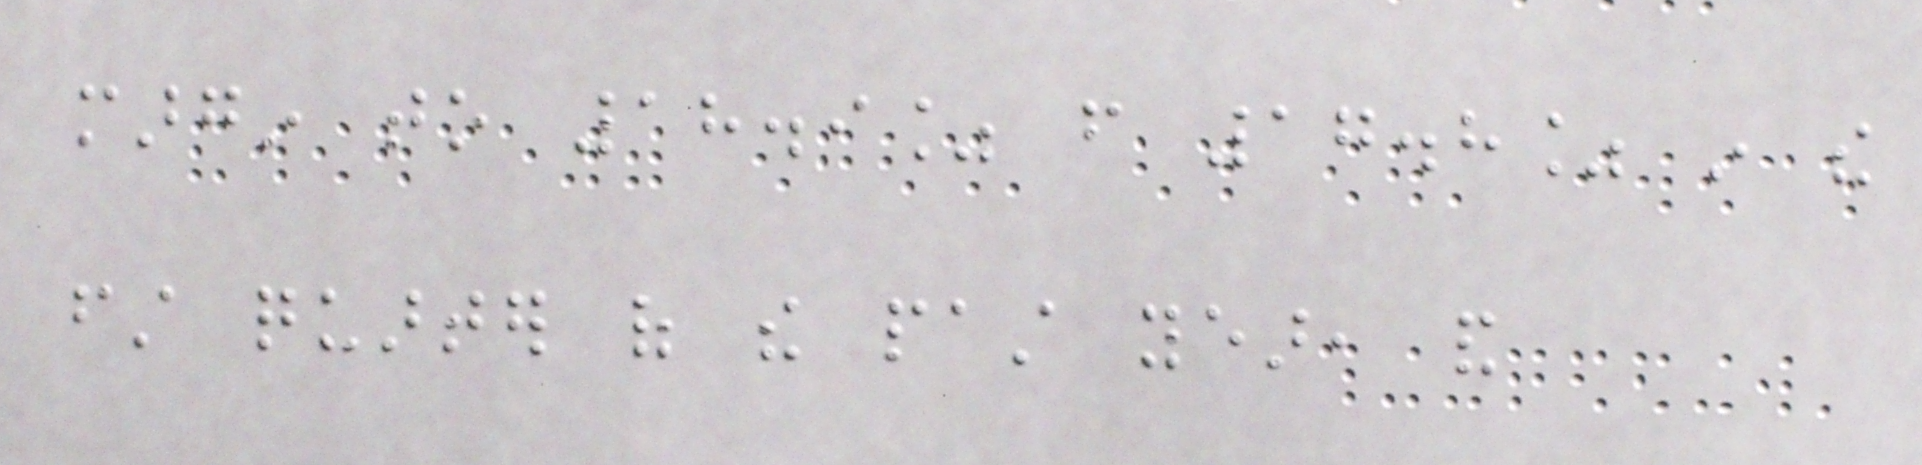margin to 18.9% from 17.8% in the
first quarter of the past year, and
